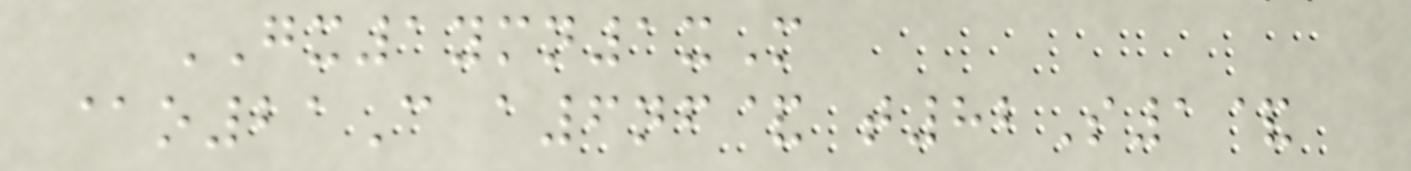GX1ymn1xM
@o21C a6nf& t82S1&
